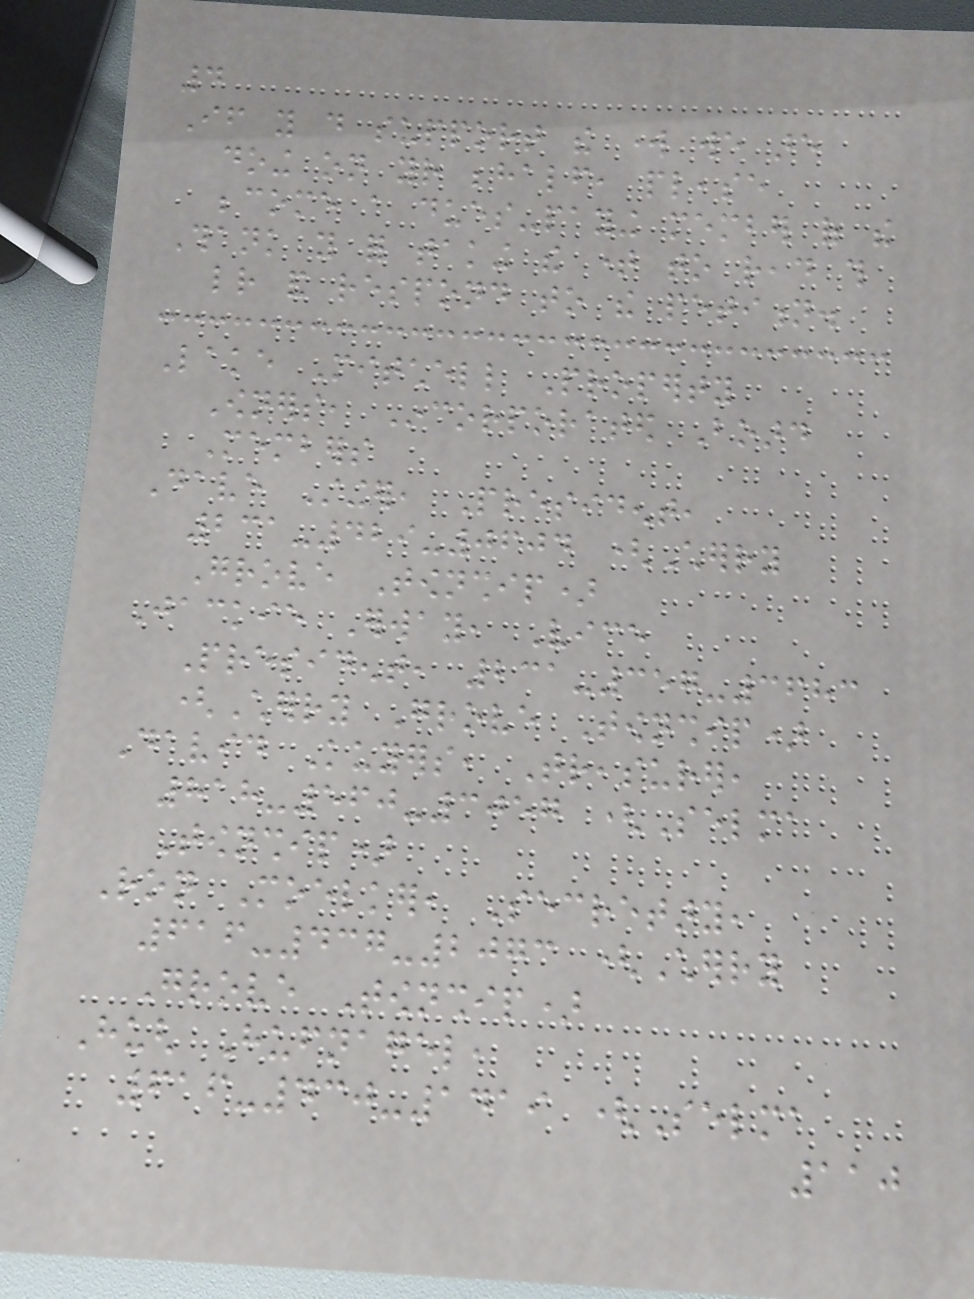4
If you do support the work we are
doing on your behalf, please
become a dues-paying member of the
Thank you for taking the time to read this
letter and respond to the petition.
Lake Mitchell Property
Owners, Incorporated Board
Members
Dave Stinger, President,
231-429-0604 (Cherry
Grove Township)
Jackie Erway, Vice
President, 231-357-3683
(Cherry Grove Township)
David Kuyers, Treasurer,
818-560-3057 (Selma
Township)
Ron Moelker, Secretary,
616-437-2073 (Cherry
Grove Township)
Hugh Hufnagel,
616-430-1419 (Selma
110
